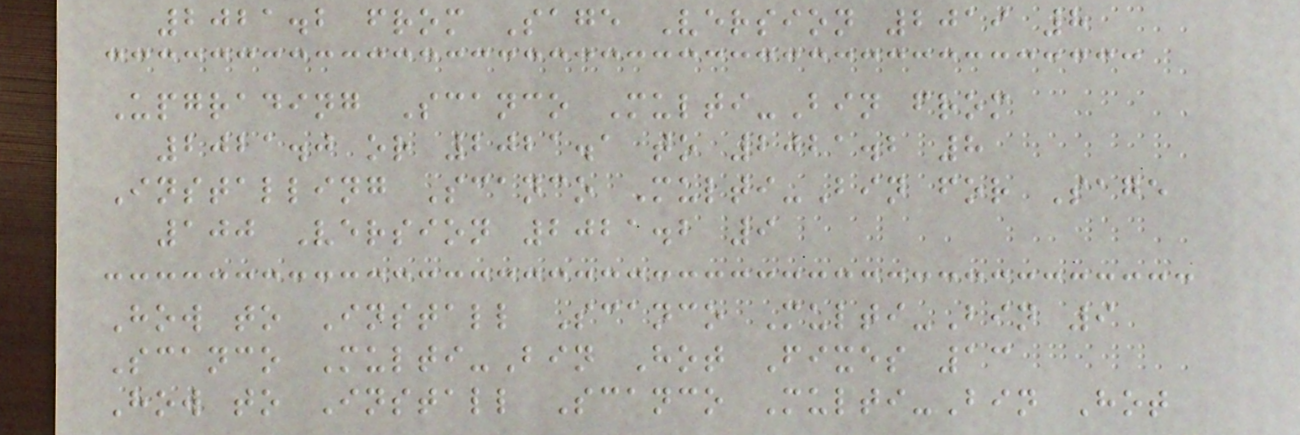2021.2 from Sage Version 2019 8
Upgrading Scanco Multi-Bin from
2021.0 or 2021.1 to 2021.2 8
Installing Scanco Multi-Bin for Sage
100 Version 2021.2 9
How to Install Scanco Multi-Bin 9
Scanco Multi-Bin Hot Fixes 13
How to Install Scanco Multi-Bin Hot
